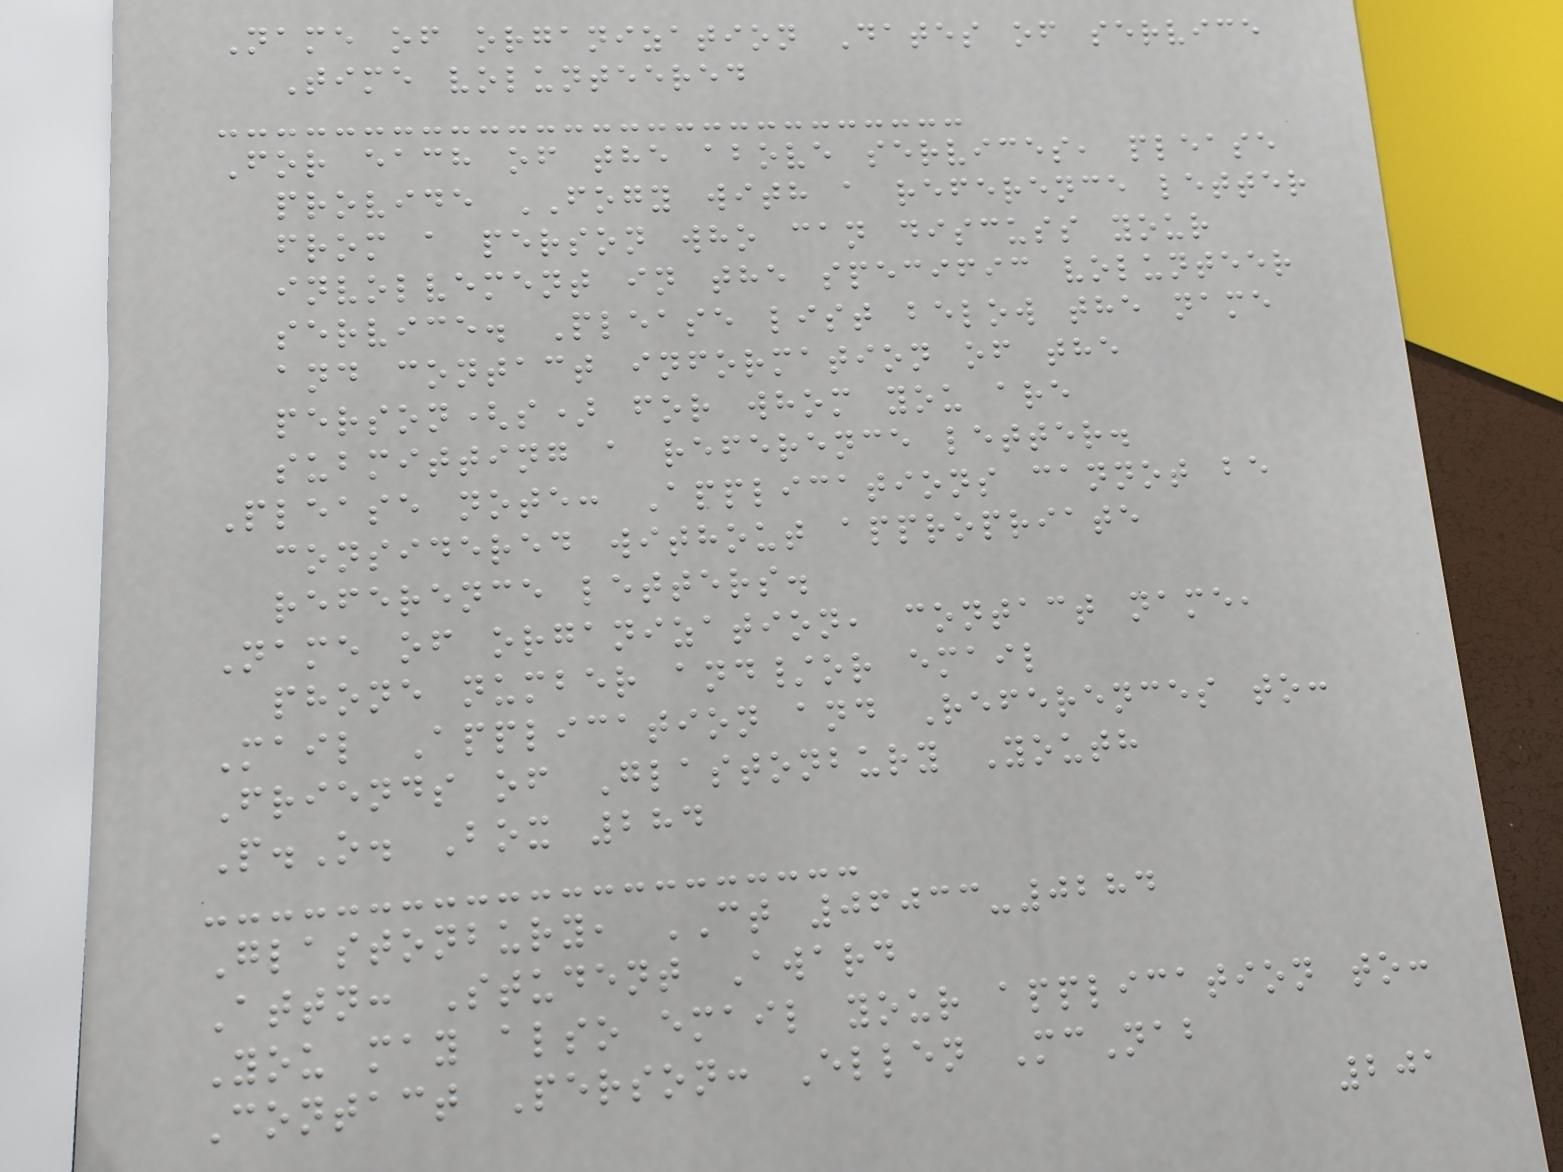Name of organization Dates of service
Time volunteered
For each of the above services, please
provide FOGY with a reference letter
from a person who can discuss your
involvement in the specific volunteer
service. Please list below the name
and contact information of the
person(s) for whom you are
submitting a reference letter.
Please note: Applications cannot be
considered without appropriate
reference letters.
Name of organization, contact name,
phone number and/or email
Mail Application and References to:
Friends of Glastonbury Youth
P.O. Box 284
Glastonbury, CT 06033-0284
Attn: Student Award
You may also email your application to:
Contact Person: Ellen McNab
201
